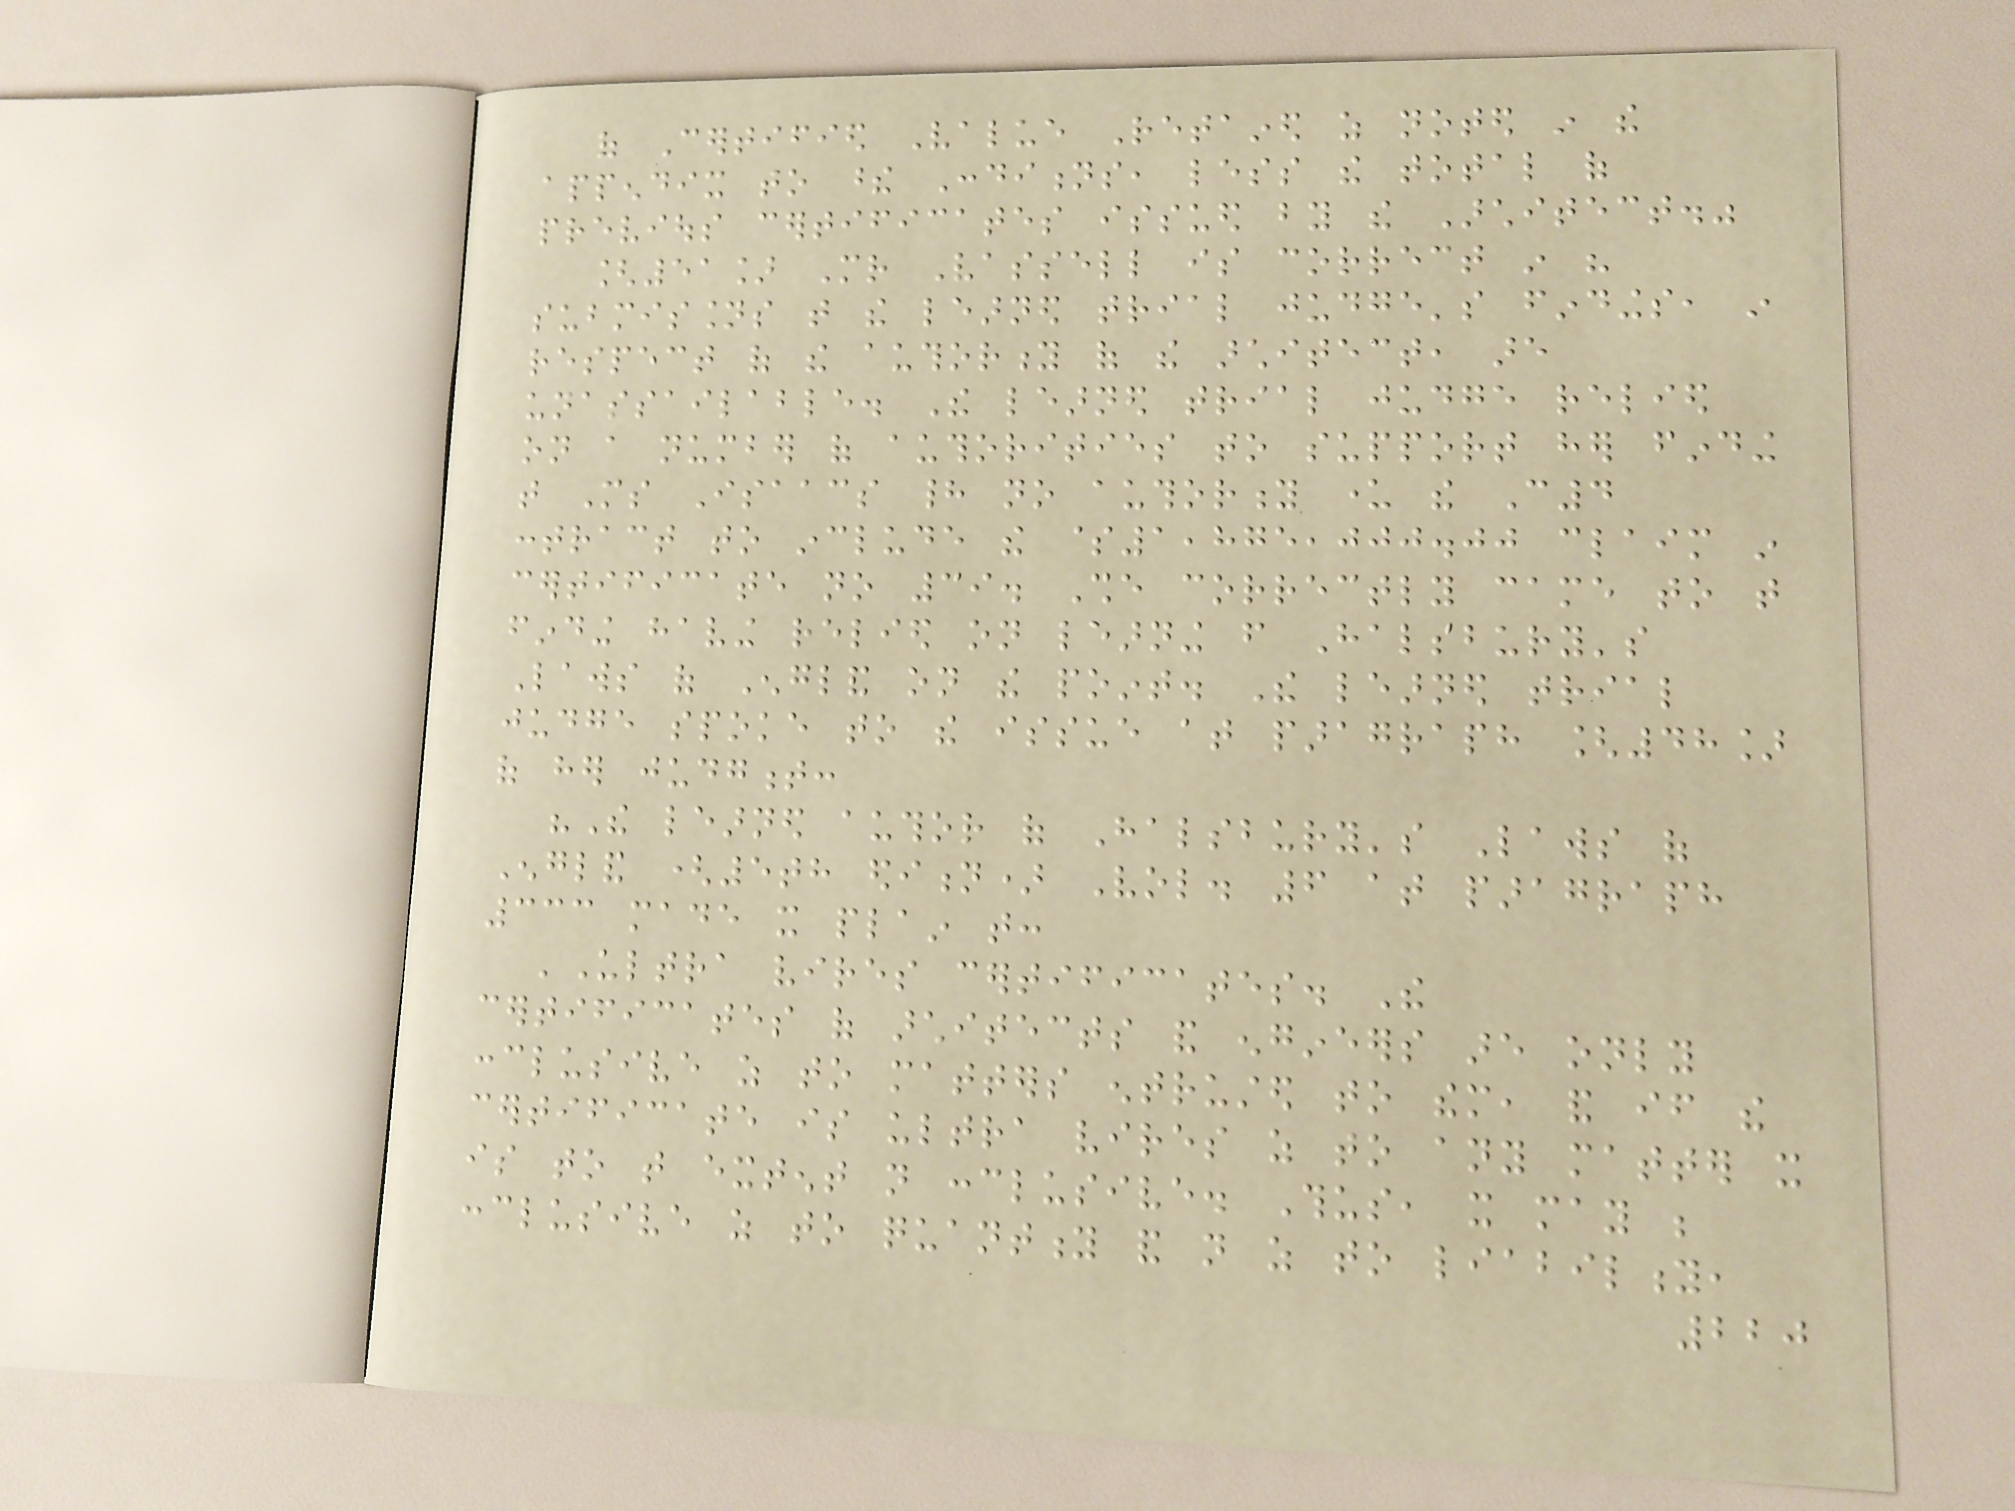of Certified Value Retained as noted in the
appendix to these Conditions, less the total of
previous certificates issued by the Architect."
[51] Mr Vassell is correct in his
submissions that the learned trial judge's findings, in
respect of the authority of the architect, are
unassailable. The learned trial judge relied
on a number of authorities to support her finding
that Ms Isaacs had no authority under the C4
contract to include the $1,875,000.00 claim in
certificate no 39. She correctly came to that
finding having relied on learning from Halsbury's
Laws of England on the point. The learned trial
judge spoke to the issue at paragraph [48]
of her judgment:
"The learned author of Halsbury's Laws of
England (5th edition) Vol. 6 at paragraph
333 made it plain that:
'Ultra vires certificates. The
certificates of architects and engineers are only
conclusive as to matters entrusted to them, and if the
certificate is ultra vires as to any matter it
is to that extent not conclusive. Thus, it may be
conclusive as to quantity and not as to liability,
220
